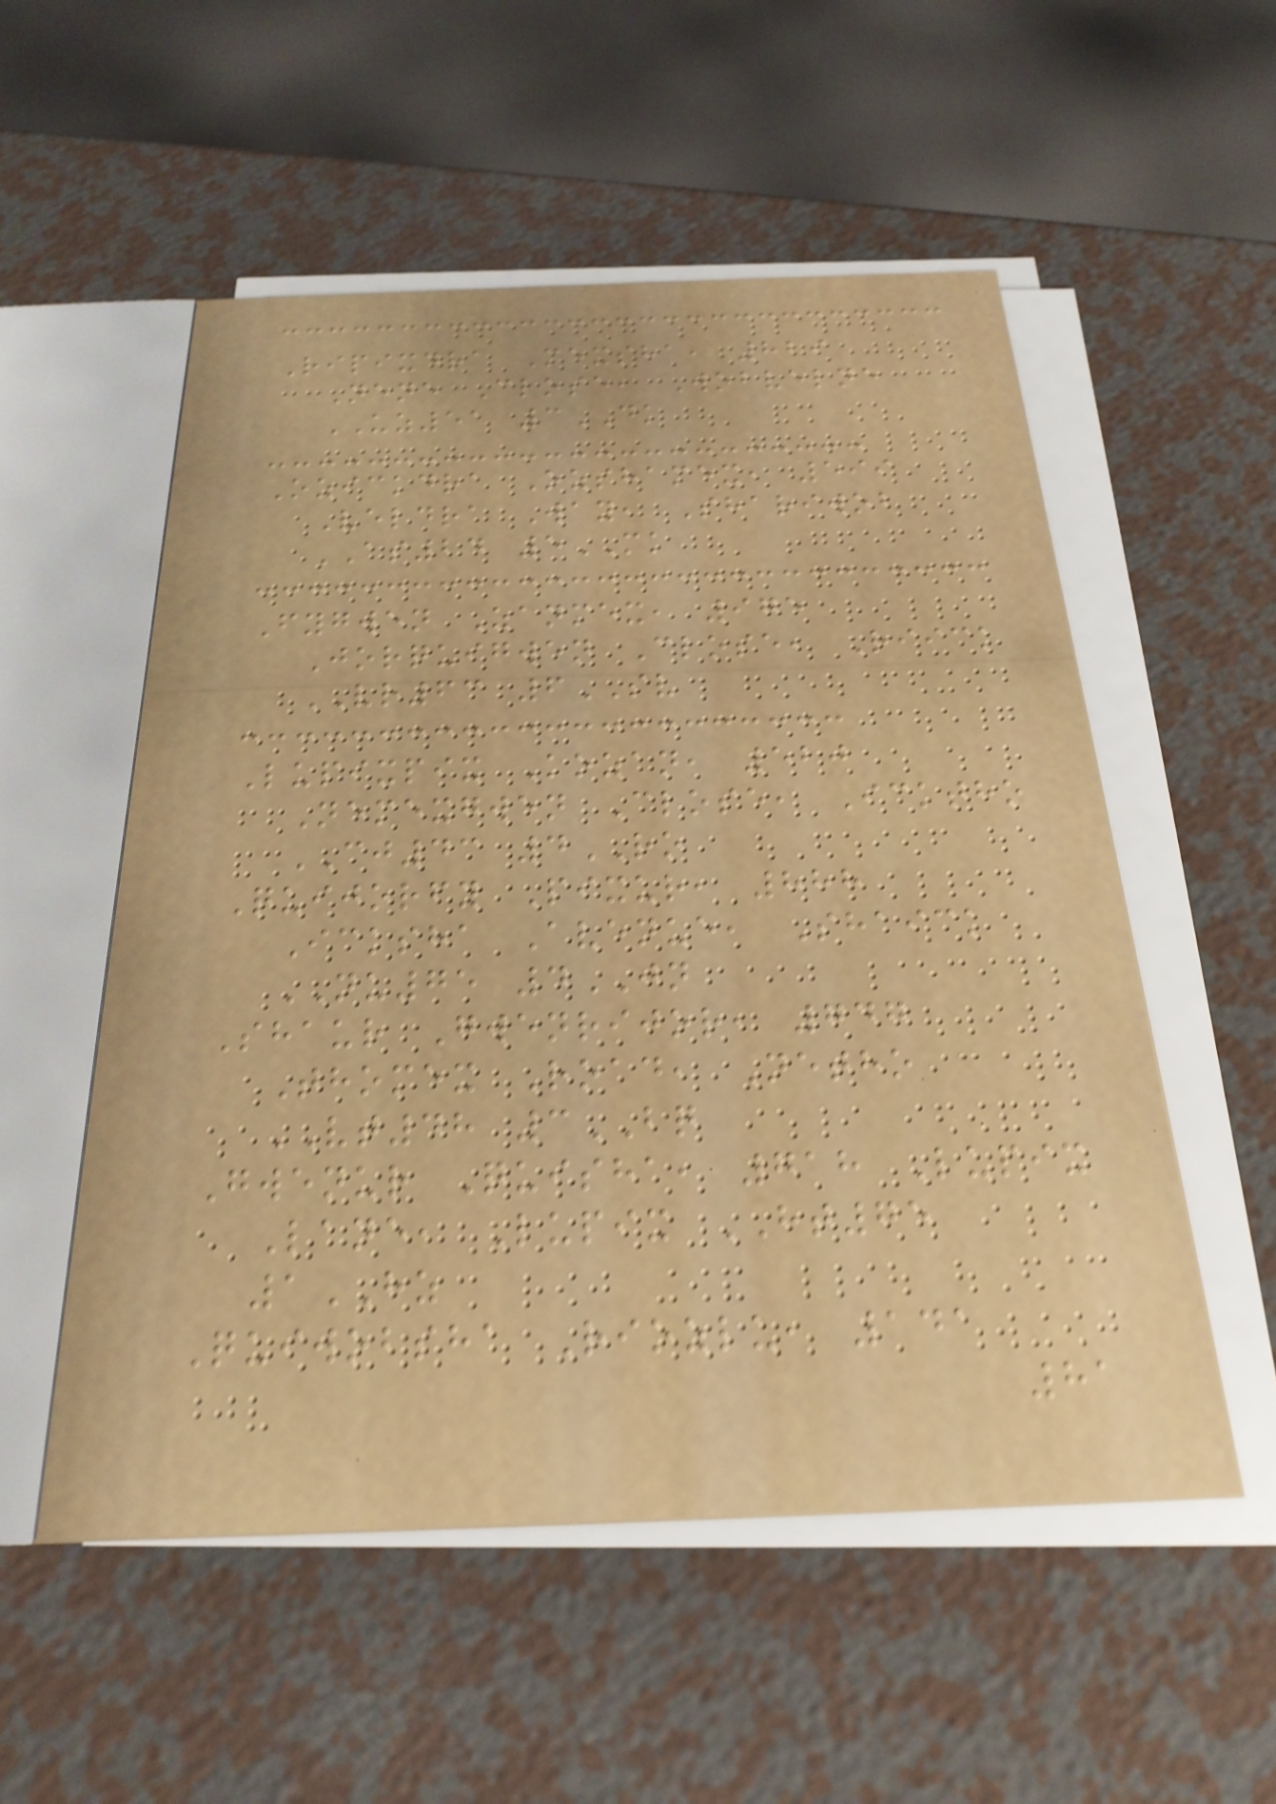Ripixdra Mexsha, 829
Nene Close, Wobvelne
UZ51 3DK
Ozickdra Ozshamex, 599
Veldra Way, Shariwob
AS24 5MK
Fygwen Zanmex, 975
Jorquigwen Close, Riick
VR63 6SV
Lupixpix Kozan, 520
Nemexgwen Close, Icktho
CJ43 4RO
Quijorfy Pixur, 888
Icksha Avenue, Shaick
NU75 4JN
Shaur Gwenrijor, 747
Thomex Road, Netho
VT48 3BQ
Gwenur Quisha, 718 Lupix
Lane, Lupix HT75
1HZ
Quiwobsha Riozlu, 141
81
